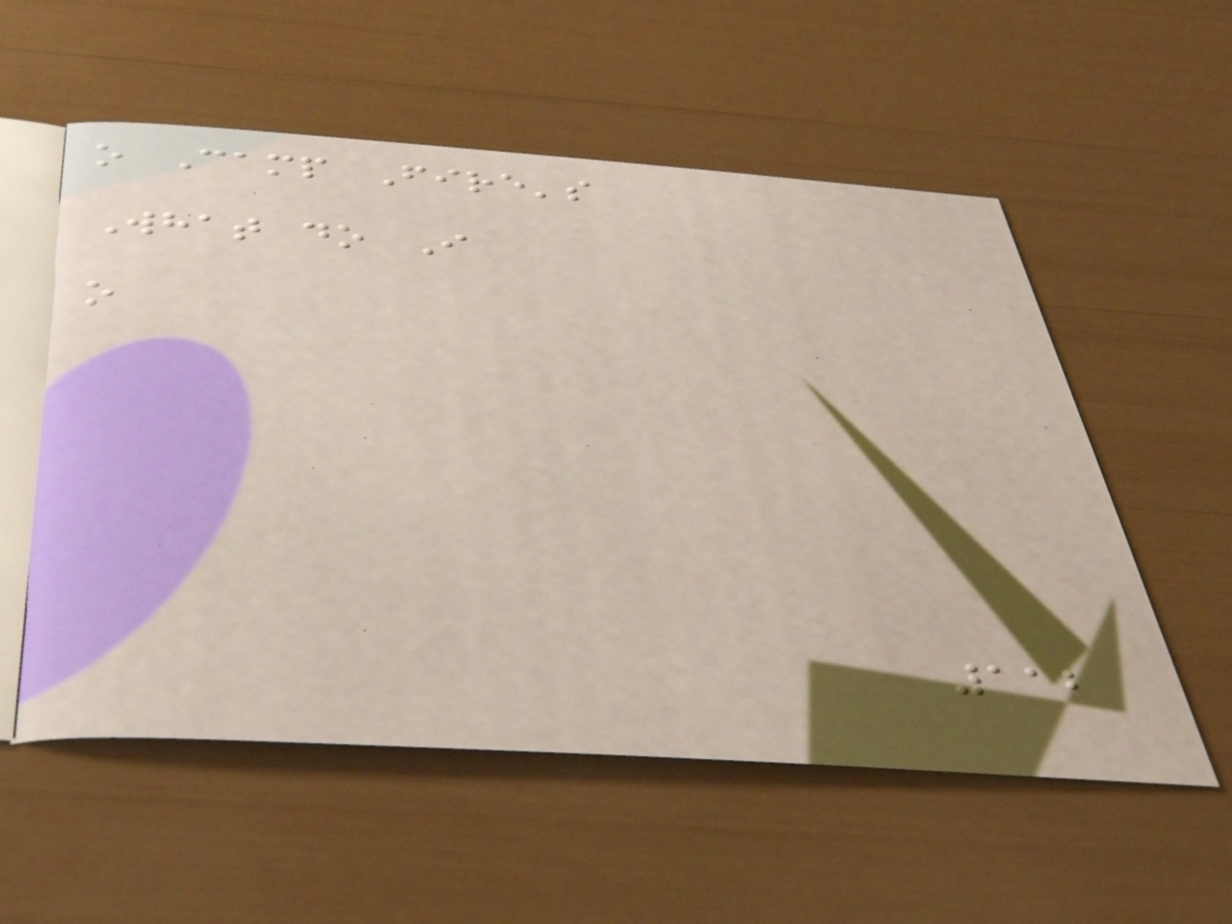o Camp Fire's
What do I
o
112
